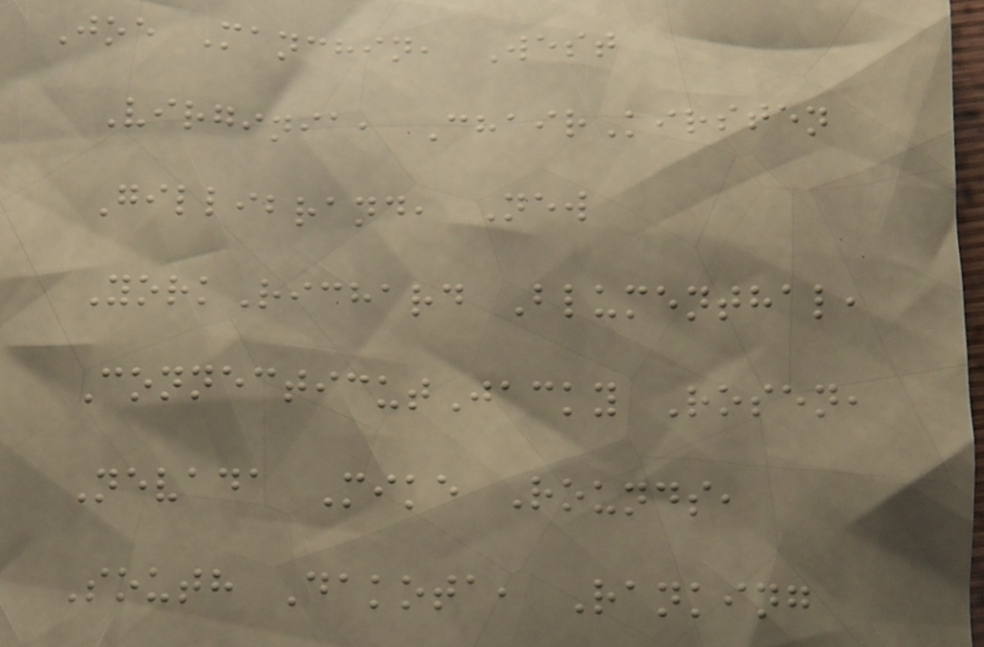Joe Manchin, West
Virginia, ChairKirsten
Gillibrand, New
YorkRichard Blumenthal,
ConnecticutJacky Rosen,
Nevada Mike Rounds,
South Dakota, Ranking
